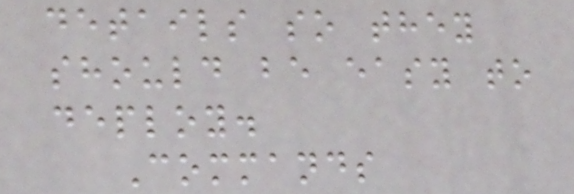details so they
should be easy to
deploy.
Commands
